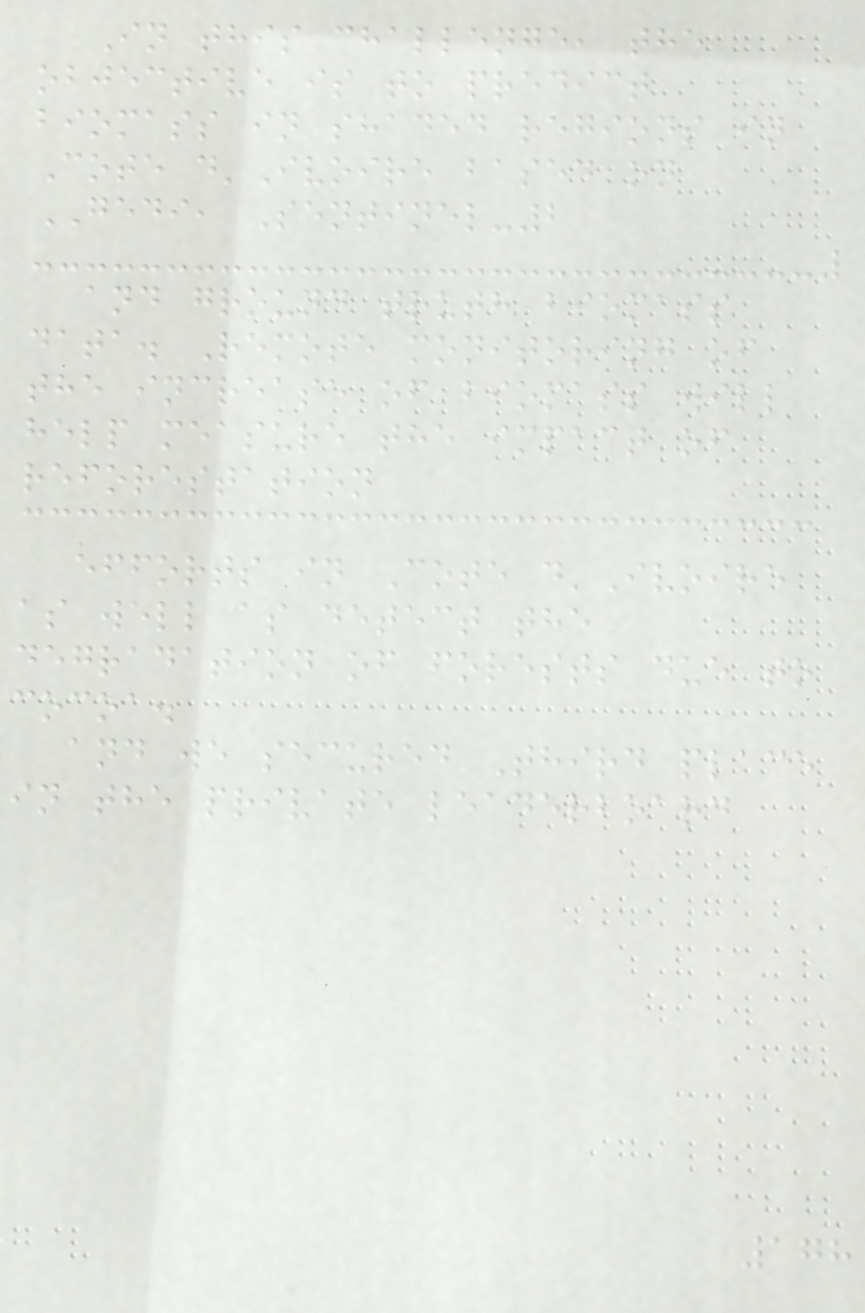In this challenge, the
objective is to predict
biomass in shaded regions in
Cote d'Ivoire based on
GEDI, Sentinel-2
and ground truth biomass
data. Remote monitoring of
the increase of biomass will
help measure the impact of
reforestation
efforts in Cote d'Ivoire
as well as detect the
degradation of forests due to
cocoa.
and we secured Third place
in the private leaderboard
178
